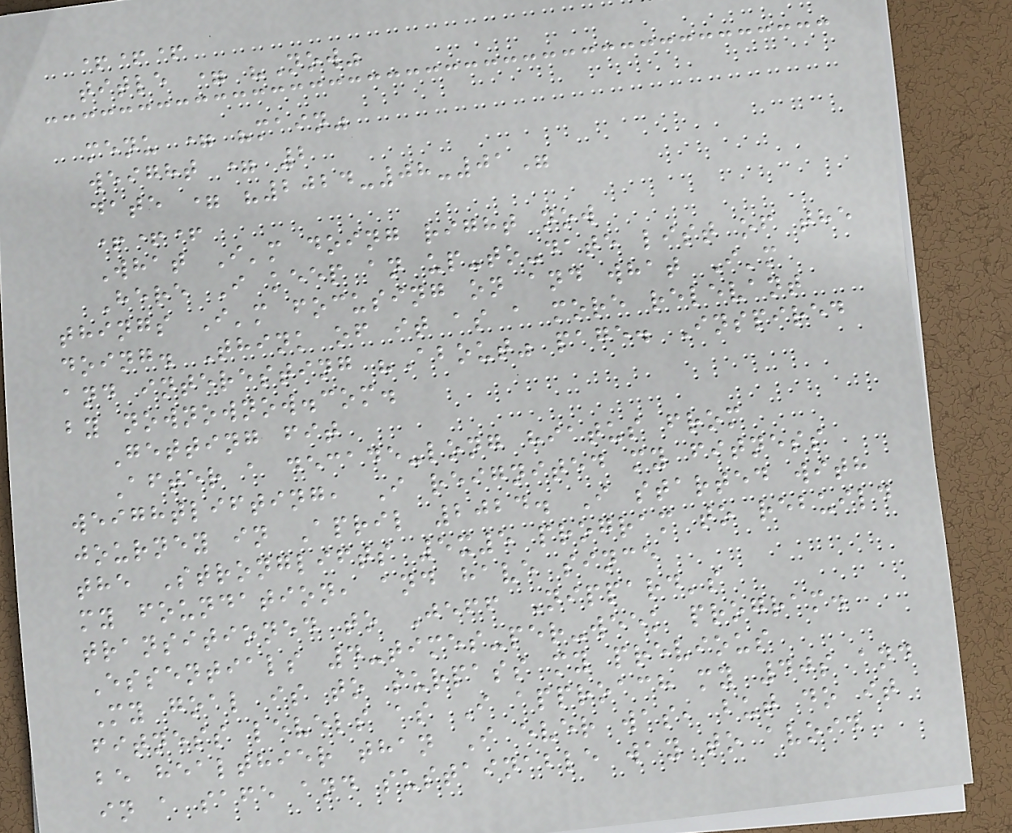+++
title = "Now"
menu = "main"
weight = 2
date = "2024-08-01"
+++
What I'm doing right now
Here I keep an up-to-date list of the
things I'm focusing on and what I'm
doing. Think of it as a more relevant
and interesting "About" page. Inspired
by nownownow.com.
Getting fit
After a decade-long hiatus from
weightlifting, I reignited my fitness
journey in April 2024. I started with
the Stronglifts 5x5 program to rebuild
my foundation, and have since
transitioned to Jeff Nippard's
Essentials 4-times-per-week program.
My goal is to surpass my previous
fitness levels as I approach my 40s and
be healthier than I ever was, but do it
in a safe and sustainable way to avoid
